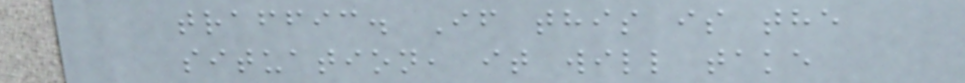traffic. If this is the
situation, it will take
